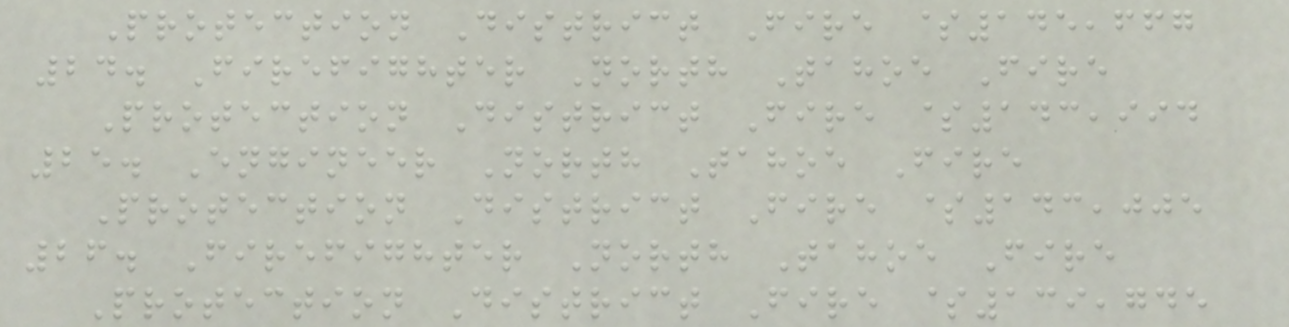Protection District Fire $145,667
24. Firefighter North Tahoe Fire
Protection District Fire $143,994
25. Engineer North Tahoe Fire
Protection District Fire $143,005
26. Firefighter North Tahoe Fire
Protection District Fire $139,745
